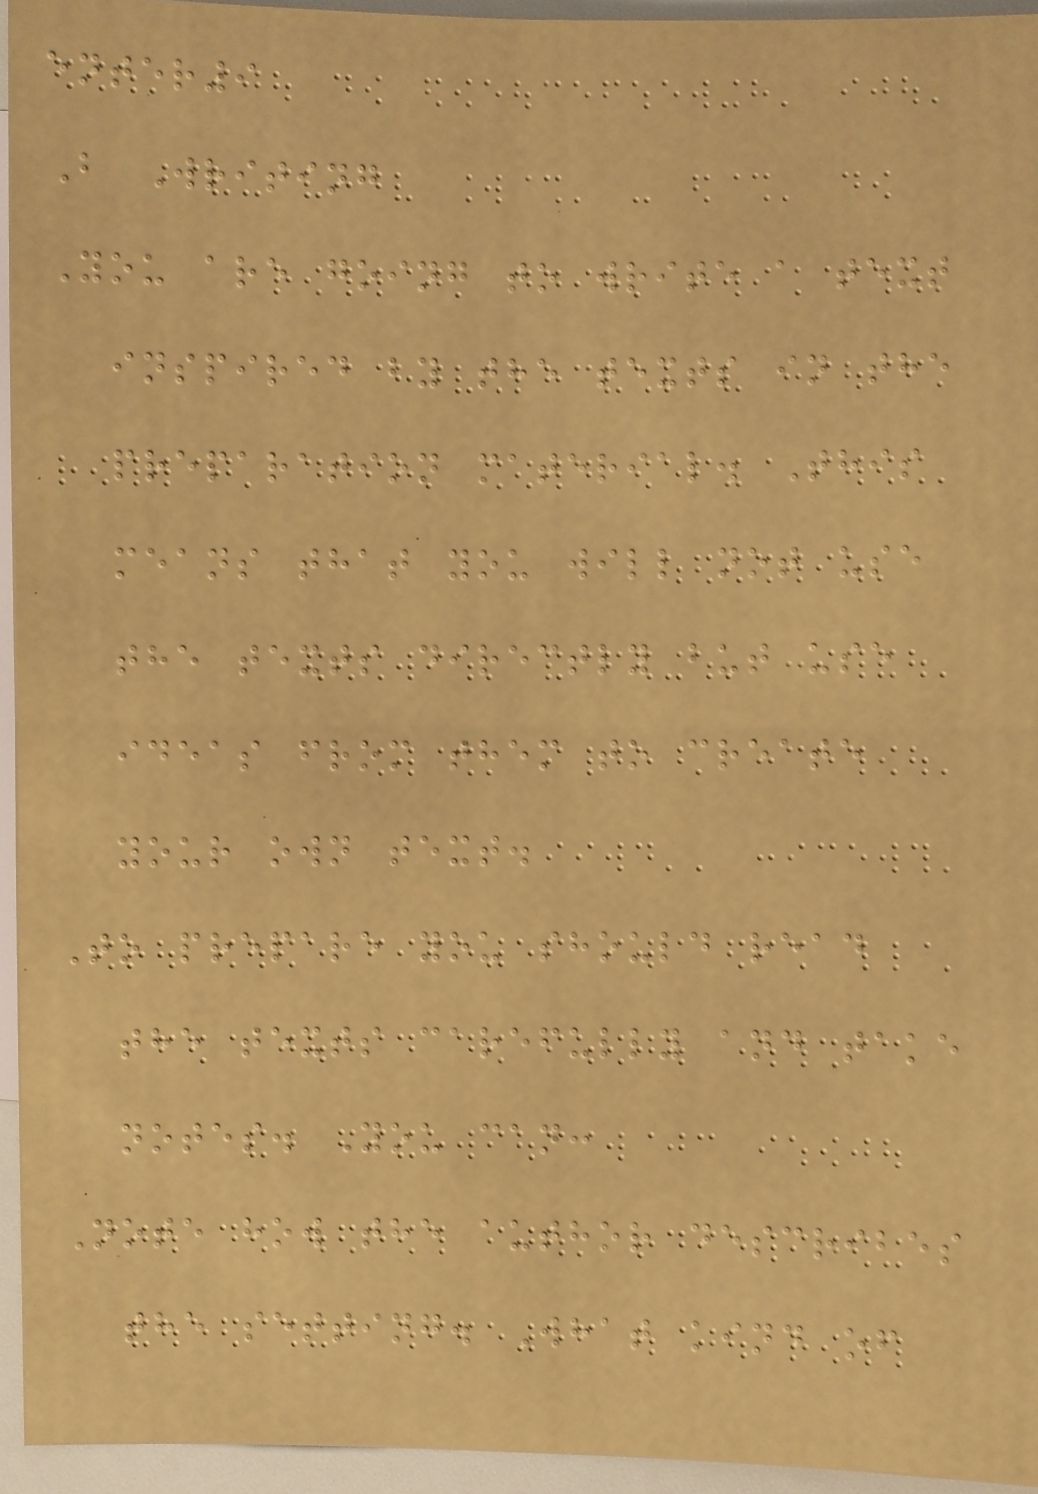enter9
B Writing
You are going to write a text
inspired by the texts in the
preparation material. This
means that you will not use
the texts directly but use
ideas from them to create
your own text.
To prepare you should read
the texts carefully and take
notes. You can:
Note how the author describes
the setting. What kind of
